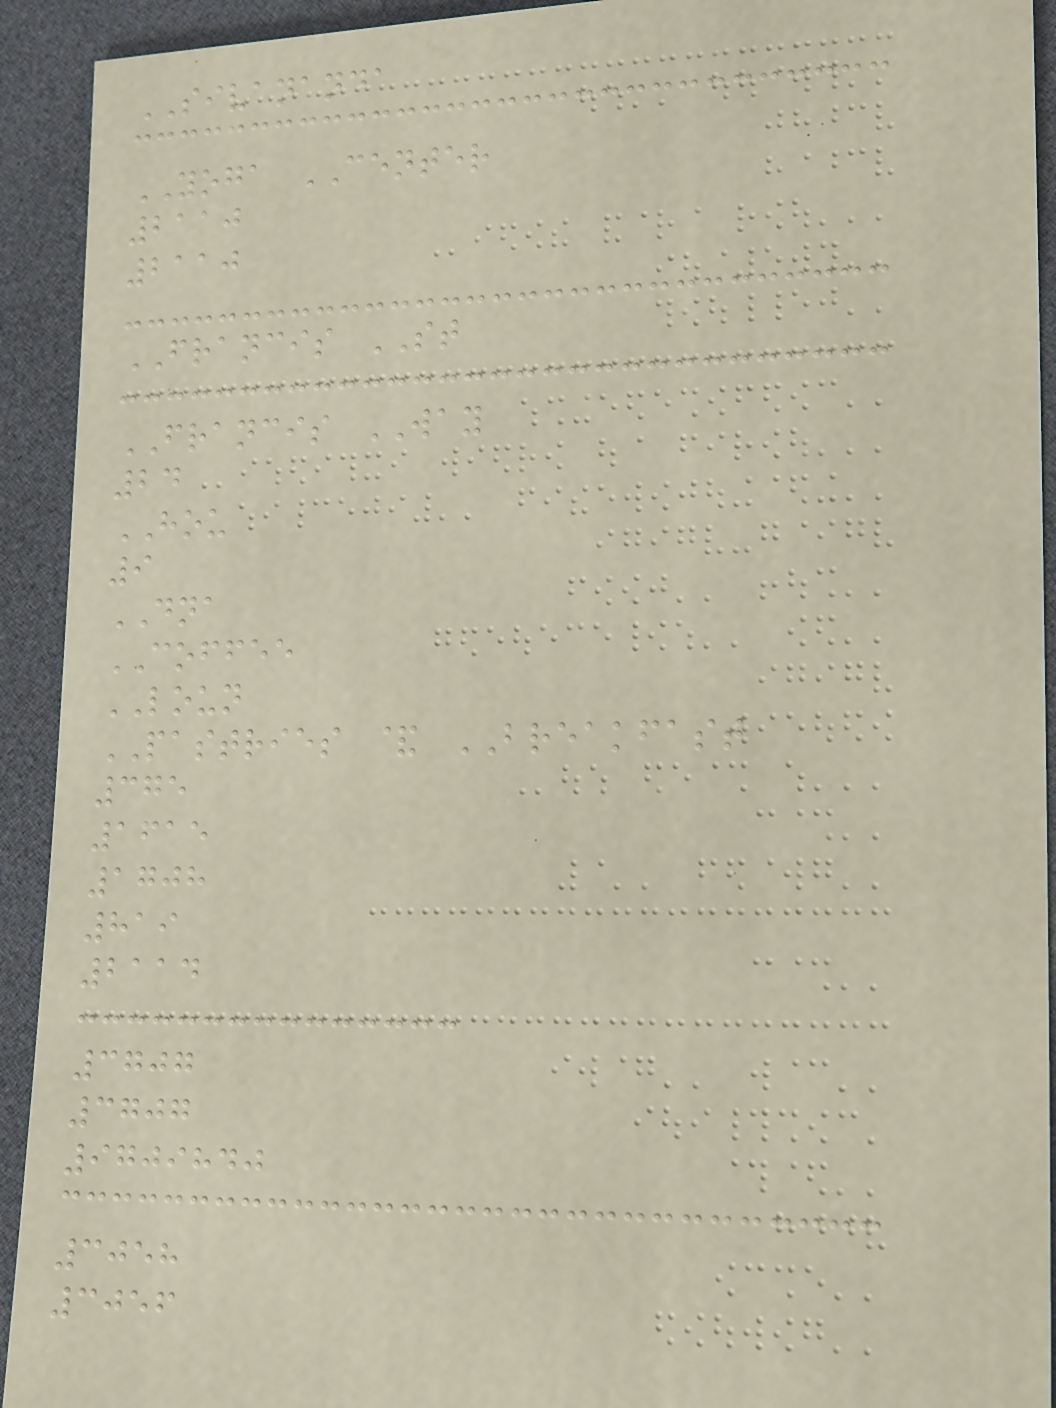SIVANANDA
YOGA CENTER
2110
2110
FRANCIS ST
FRANCIS WAY
24
HOU
9
DNA
COFFEE
LOUN
PASTRIES & BREAKFAST
375
1615
1708
819
2114
3707
3707
9709840
3058
3056
